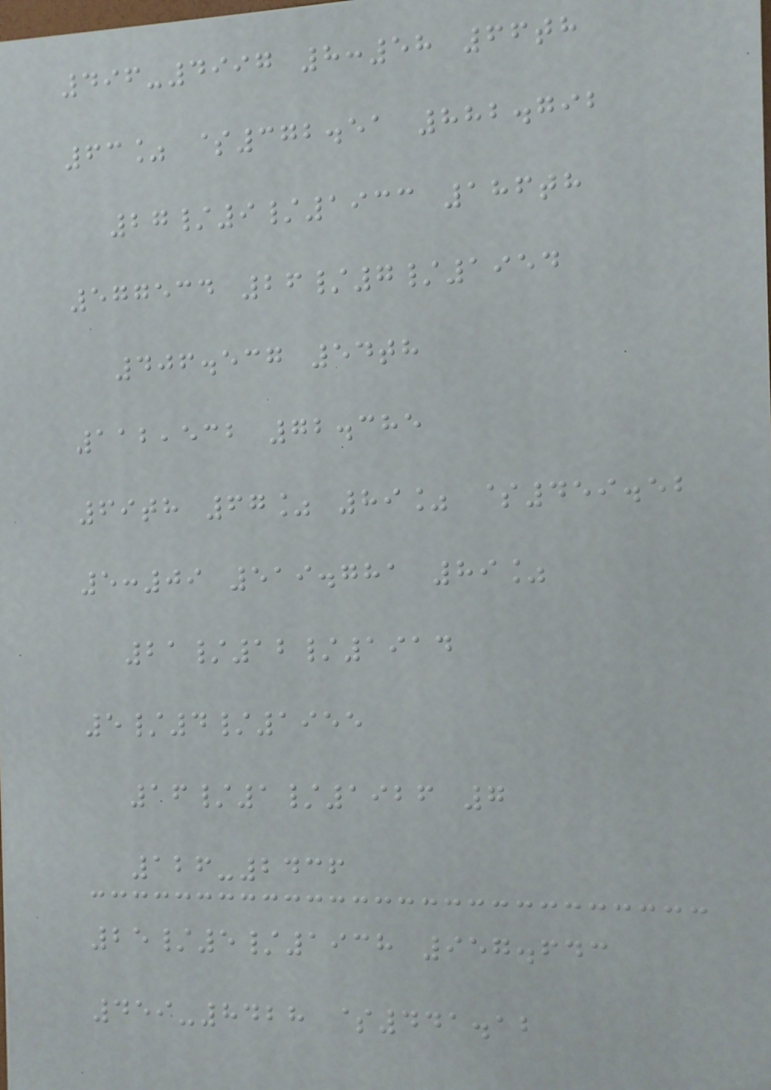496-4997 8:58 66th
63% $372.51 882.792
27/9/1933 186th
577534 26/7/1954
406.537 54th
112,532 72.385
69th 67% 89% $459.52
5:09 519.781 89%
21/12/1914
5/4/1955
16/1/1926 7
126-2436
25/5/1938 957.643
459-8428 $441.12
